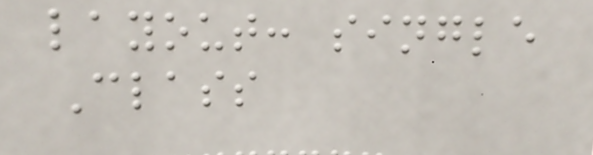layout: single
Class
